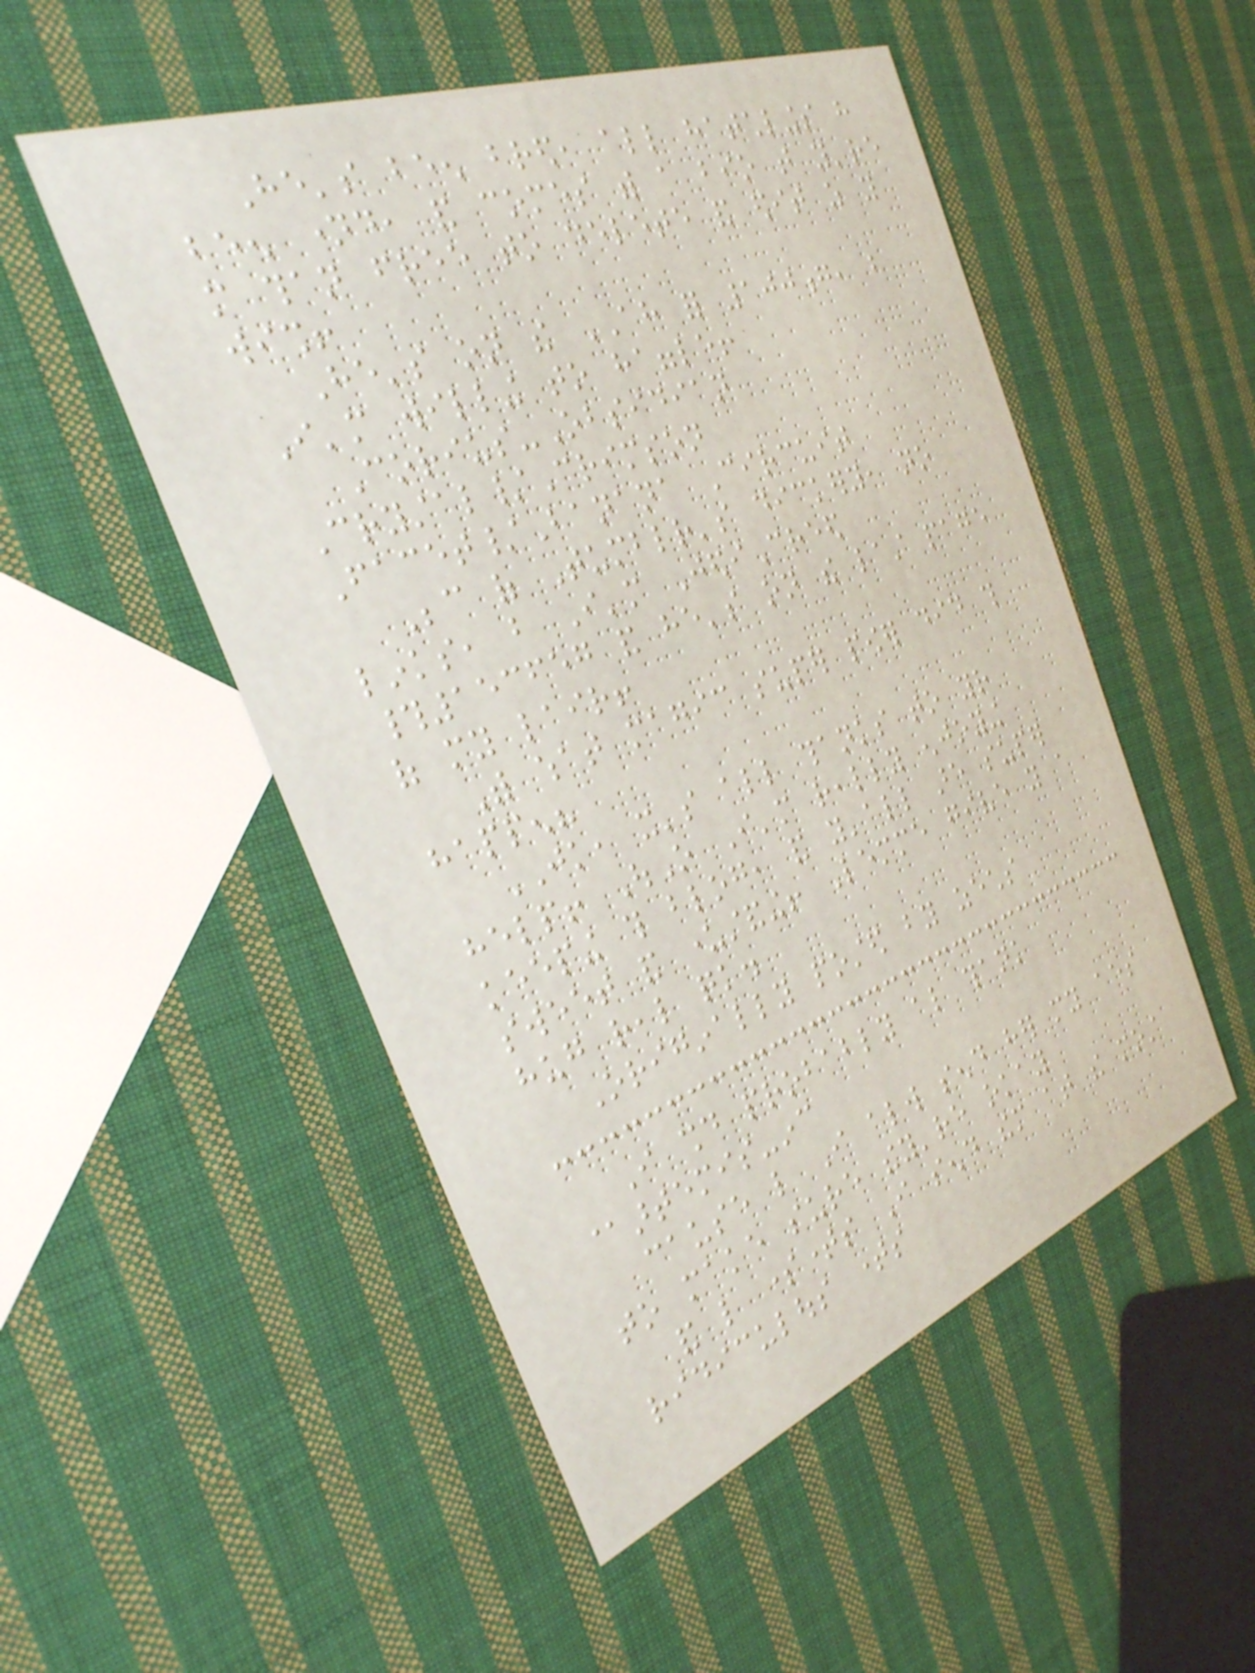He's been bred, all hatchlings have
been named, and comes with a bio that you're
more than free to delete and edit as you
wish!
He's on the AH for 100g, but
I'm willing to haggle!
Corius-Obsidian
Crystal/Crimson
Facet/Banana Circuit
Because of Tumblr's dickery, no
links, but I'm JediCreed
#153657 and he's on the last page
of my lair!
With what magic super power did this
happen?
JK, it's all thanks to your
help! OuO I'm really enjoying
keeping this blog, and y'all are super
sweet and understanding! Lemme give you a
hug real quick.
Originally posted by zechs
I should probably also thank
@artemis-inc
cause like I always send her my aes
to make sure they're okay
and like sometimes I send them at the most
ridiculous times
